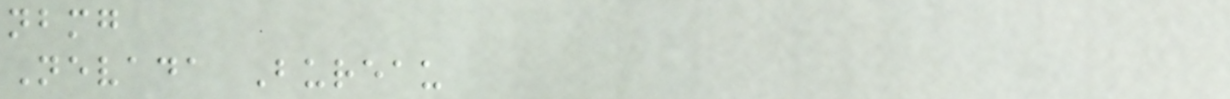nbmg
Nevada Bureau
